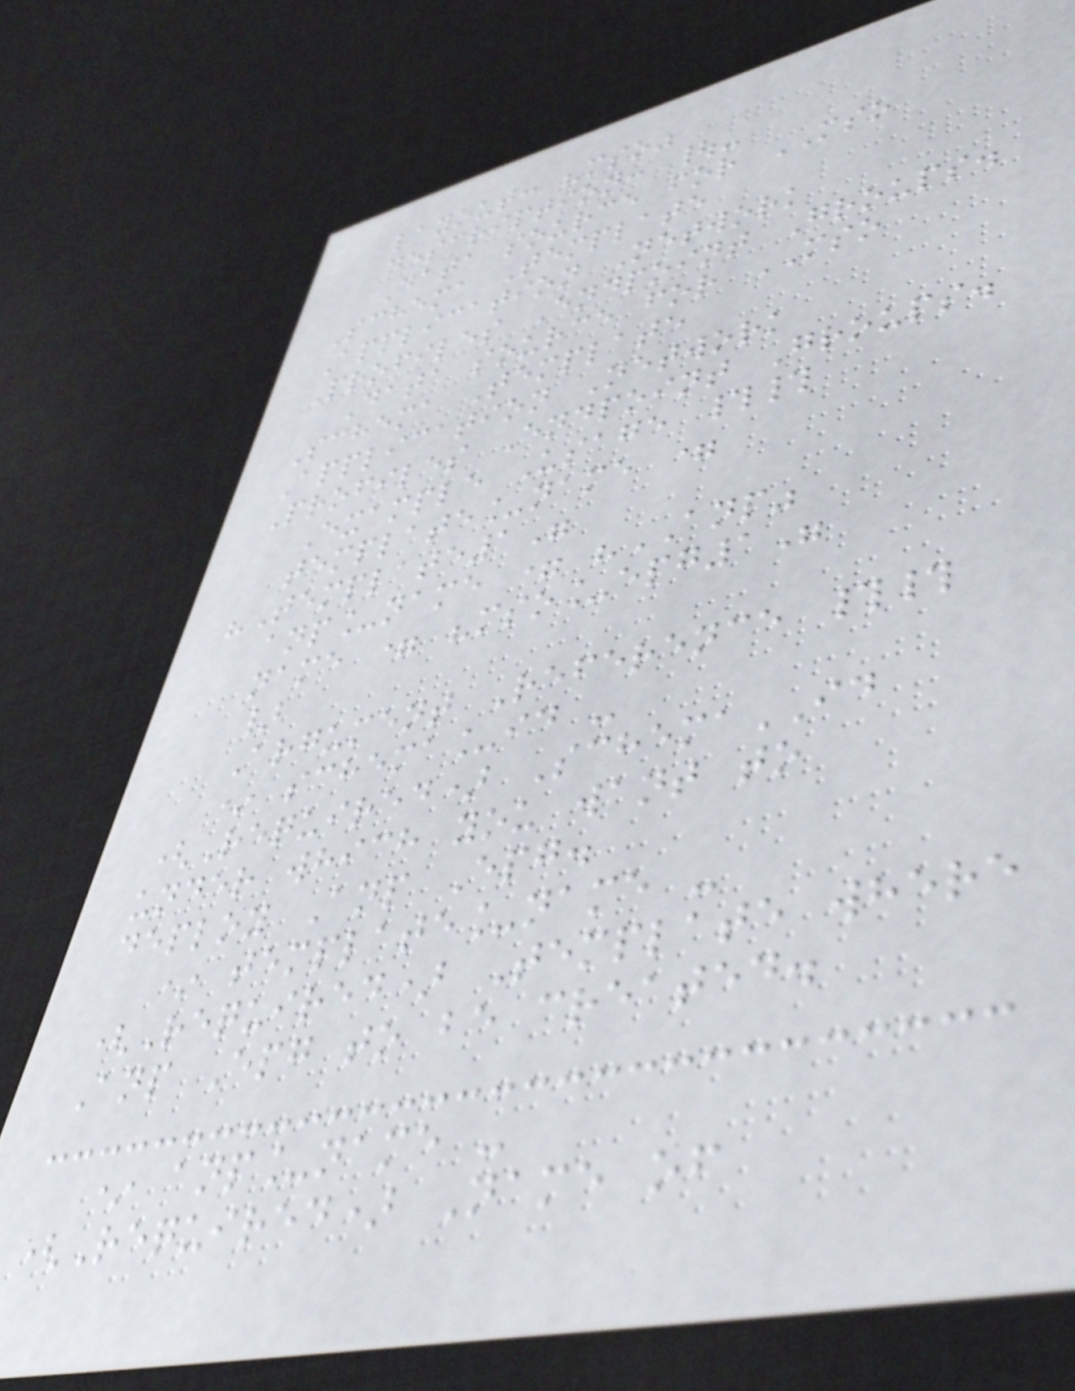layout: "mso"
description: |-
Data source for MSO
Schema Template
Application Network
Profiles Endpoint Groups.
Data source for MSO
Schema Template
Application Network
Profiles Endpoint Groups.
Example Usage ##
template_name =
"Template1"
anp_name = "ANP"
name = "mso_epg1"
}
Argument Reference ##
* schema_id -
(Required) SchemaID
under which you want to
deploy Anp Epg.
* template_name -
(Required) Template where
Anp Epg to be created.
* anp_name -
(Required) Name of
